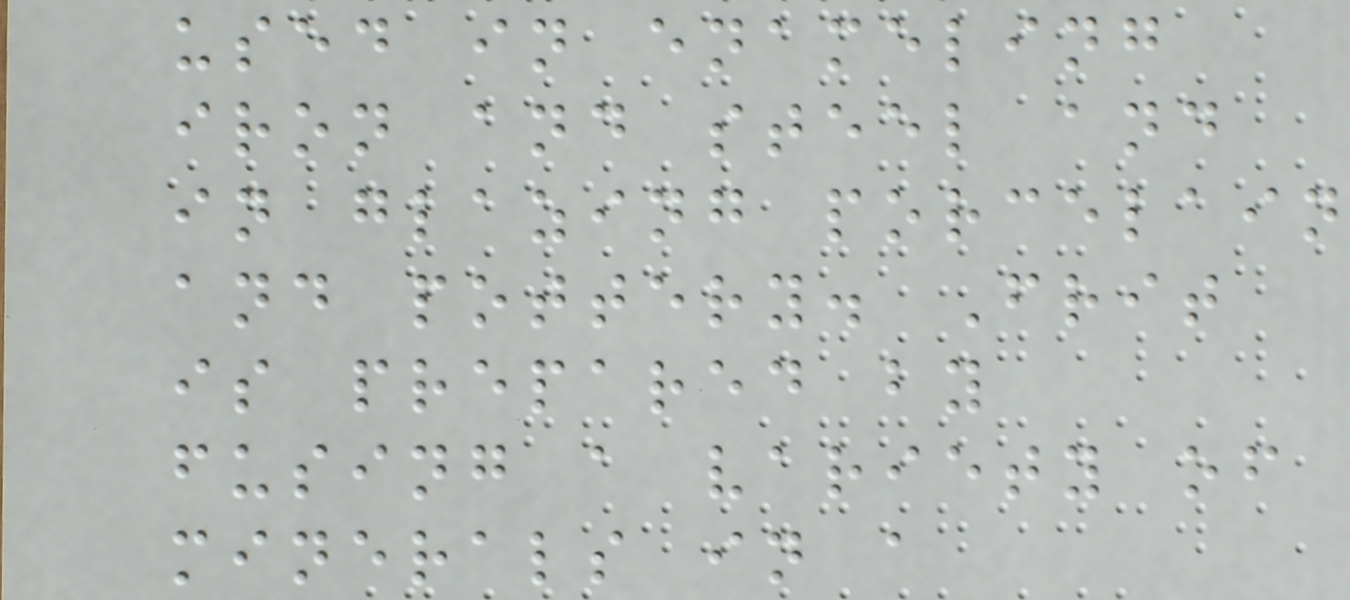used in enameling
iron and steel and
in glazing porcelain
and pottery. Frit
is prepared by
fusing a variety of
minerals in a
